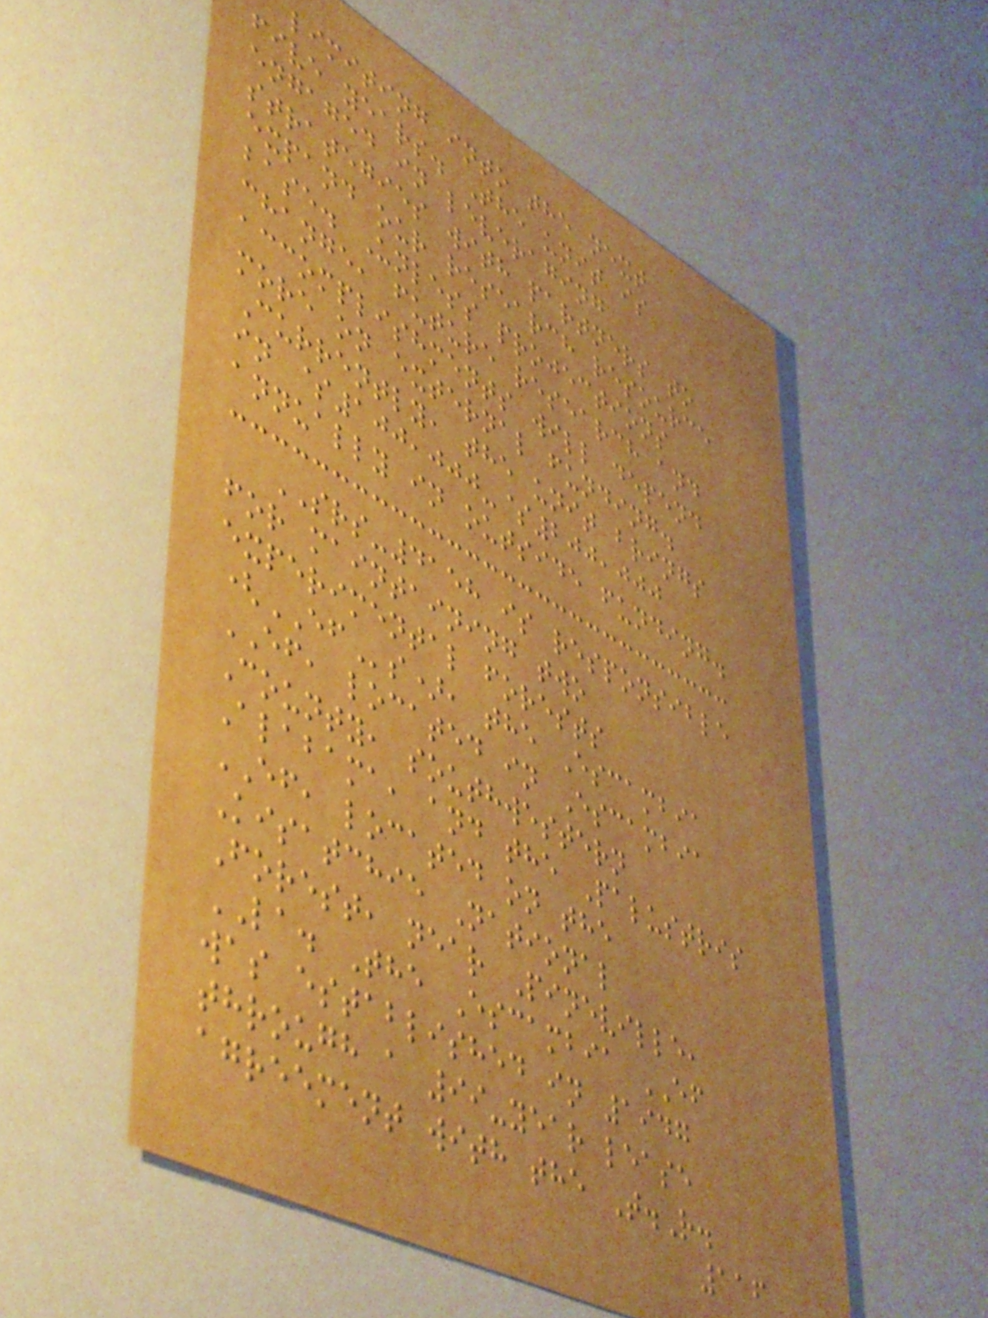limiting into the next
five years. The unit is
engaged in leveraging
strategies with partners to
expand our research resource
base. Unless projections
change, future research and
accomplishments will depend
more on external funding.
Currently, the unit brings
in $100,000-$200,000
annually in outside funding.
SRS-4158 is responsible
for maintaining two
experimental forests
(EFs), the Escambia
EF, located in Escambia
County, southwestern
Alabama, and the Palustris
EF, located on the
Kisatchie National
Forest, near Pineville,
LA. The Escambia EF
was established in 1947
through a 99-year lease
agreement with the T.R.
116
